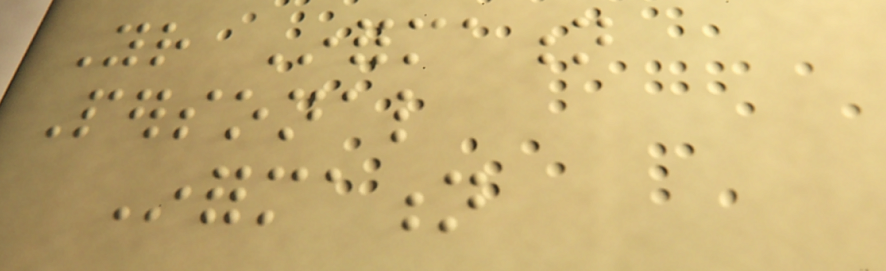Your Information
Personal
Information
